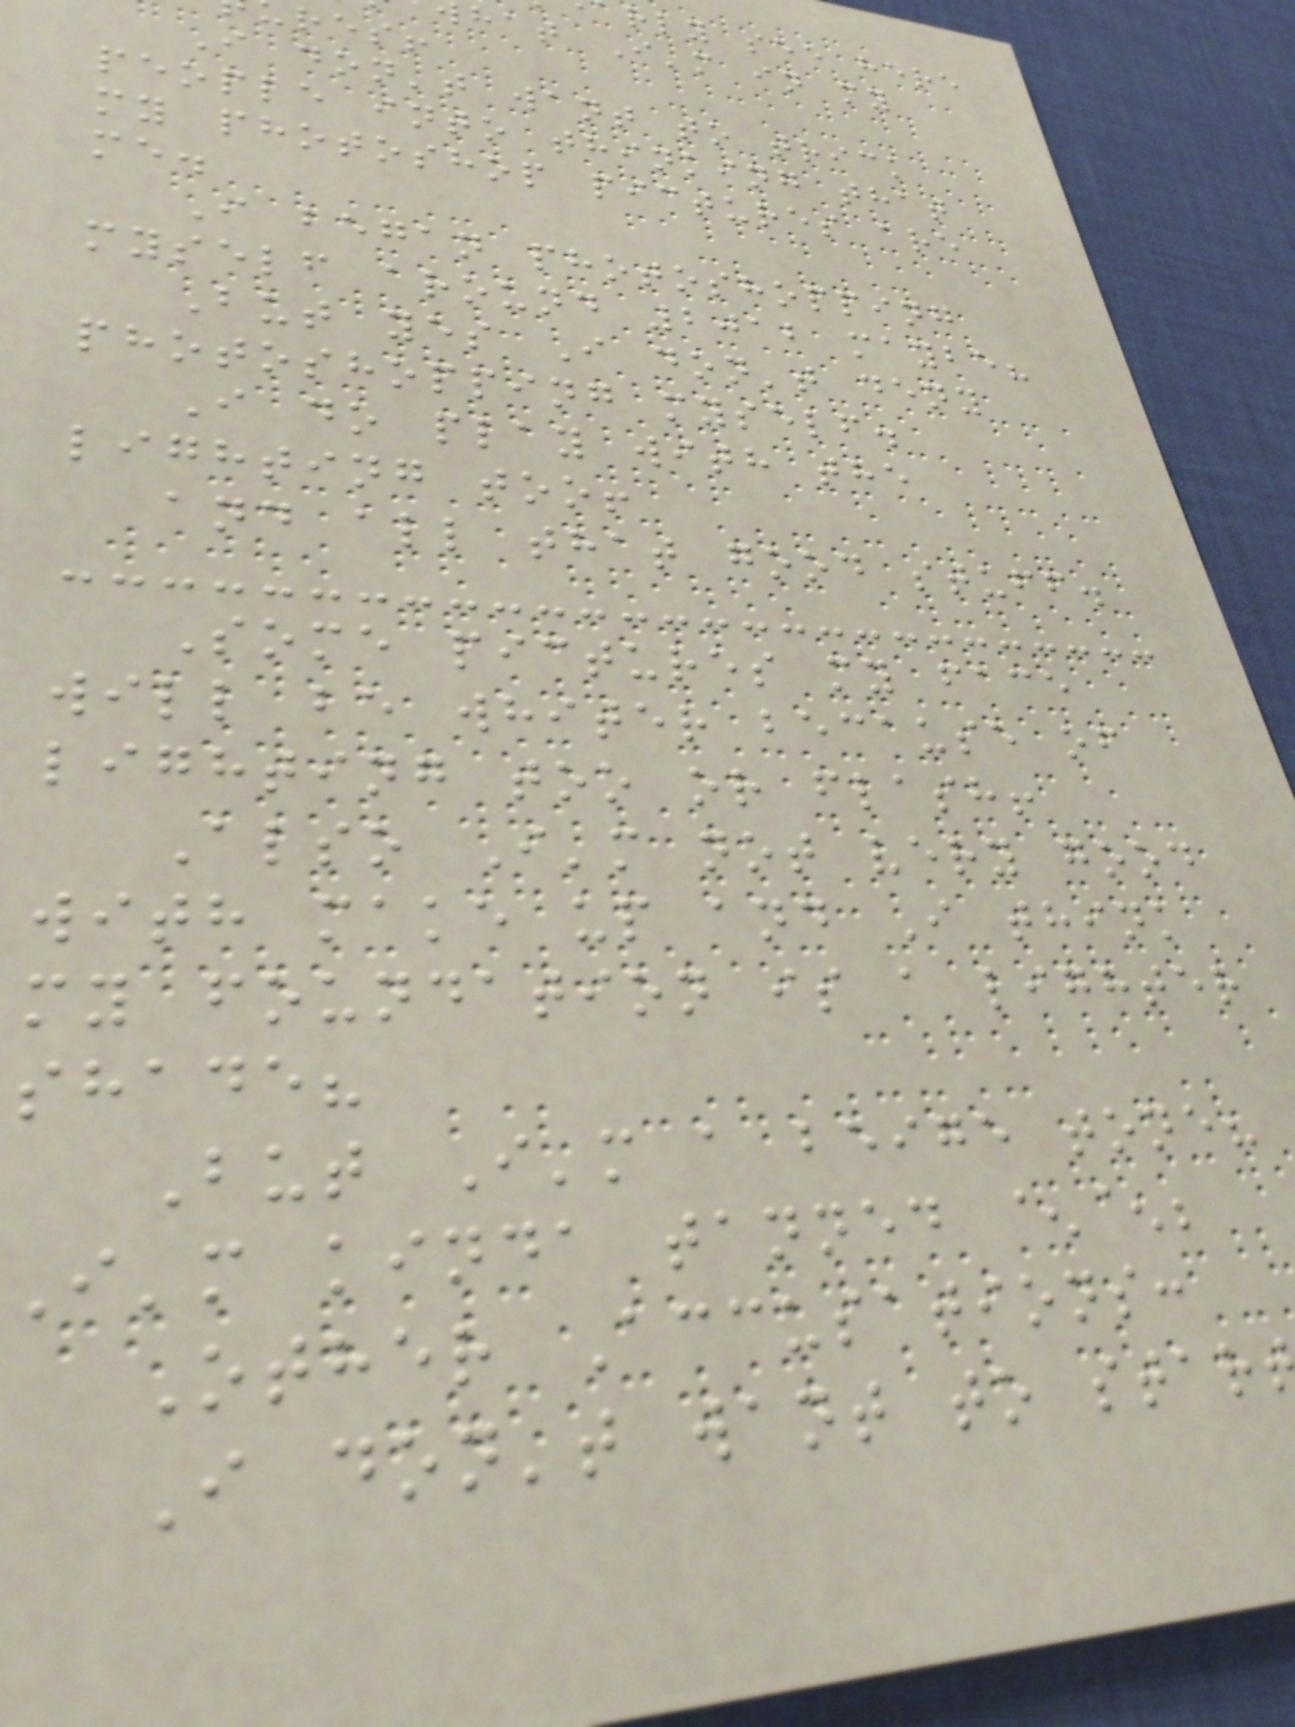rly see here
hat I'm in my
res!
I don't want to trick
people into thinking that
my photoshop pictures are
me.
I began photoshopping
myself around 2012 maybe?
But yes I don't deny
photoshopping myself.
I do play with the
lighting too!
and all that good stuff.
Some pictures my face
will be whiter because of
lighting too or flash!
Also I'm not very good
with make up and I think
my foundation is a lighter
shade?
But I'm a beige tone?
I'm kinda tanned ^^;
Other Accusations:
I don't want to star
